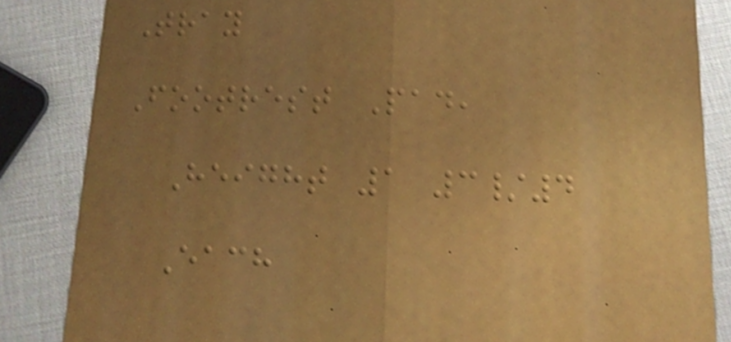Tray
Footrest Pad,
Height 1 3/4
Each
